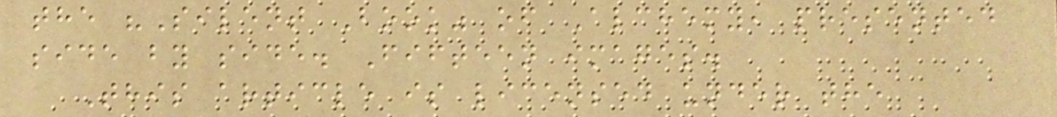the "Silent Book" of Alchemy, presented
side by side. Fifteen images.
This article is licensed under the
